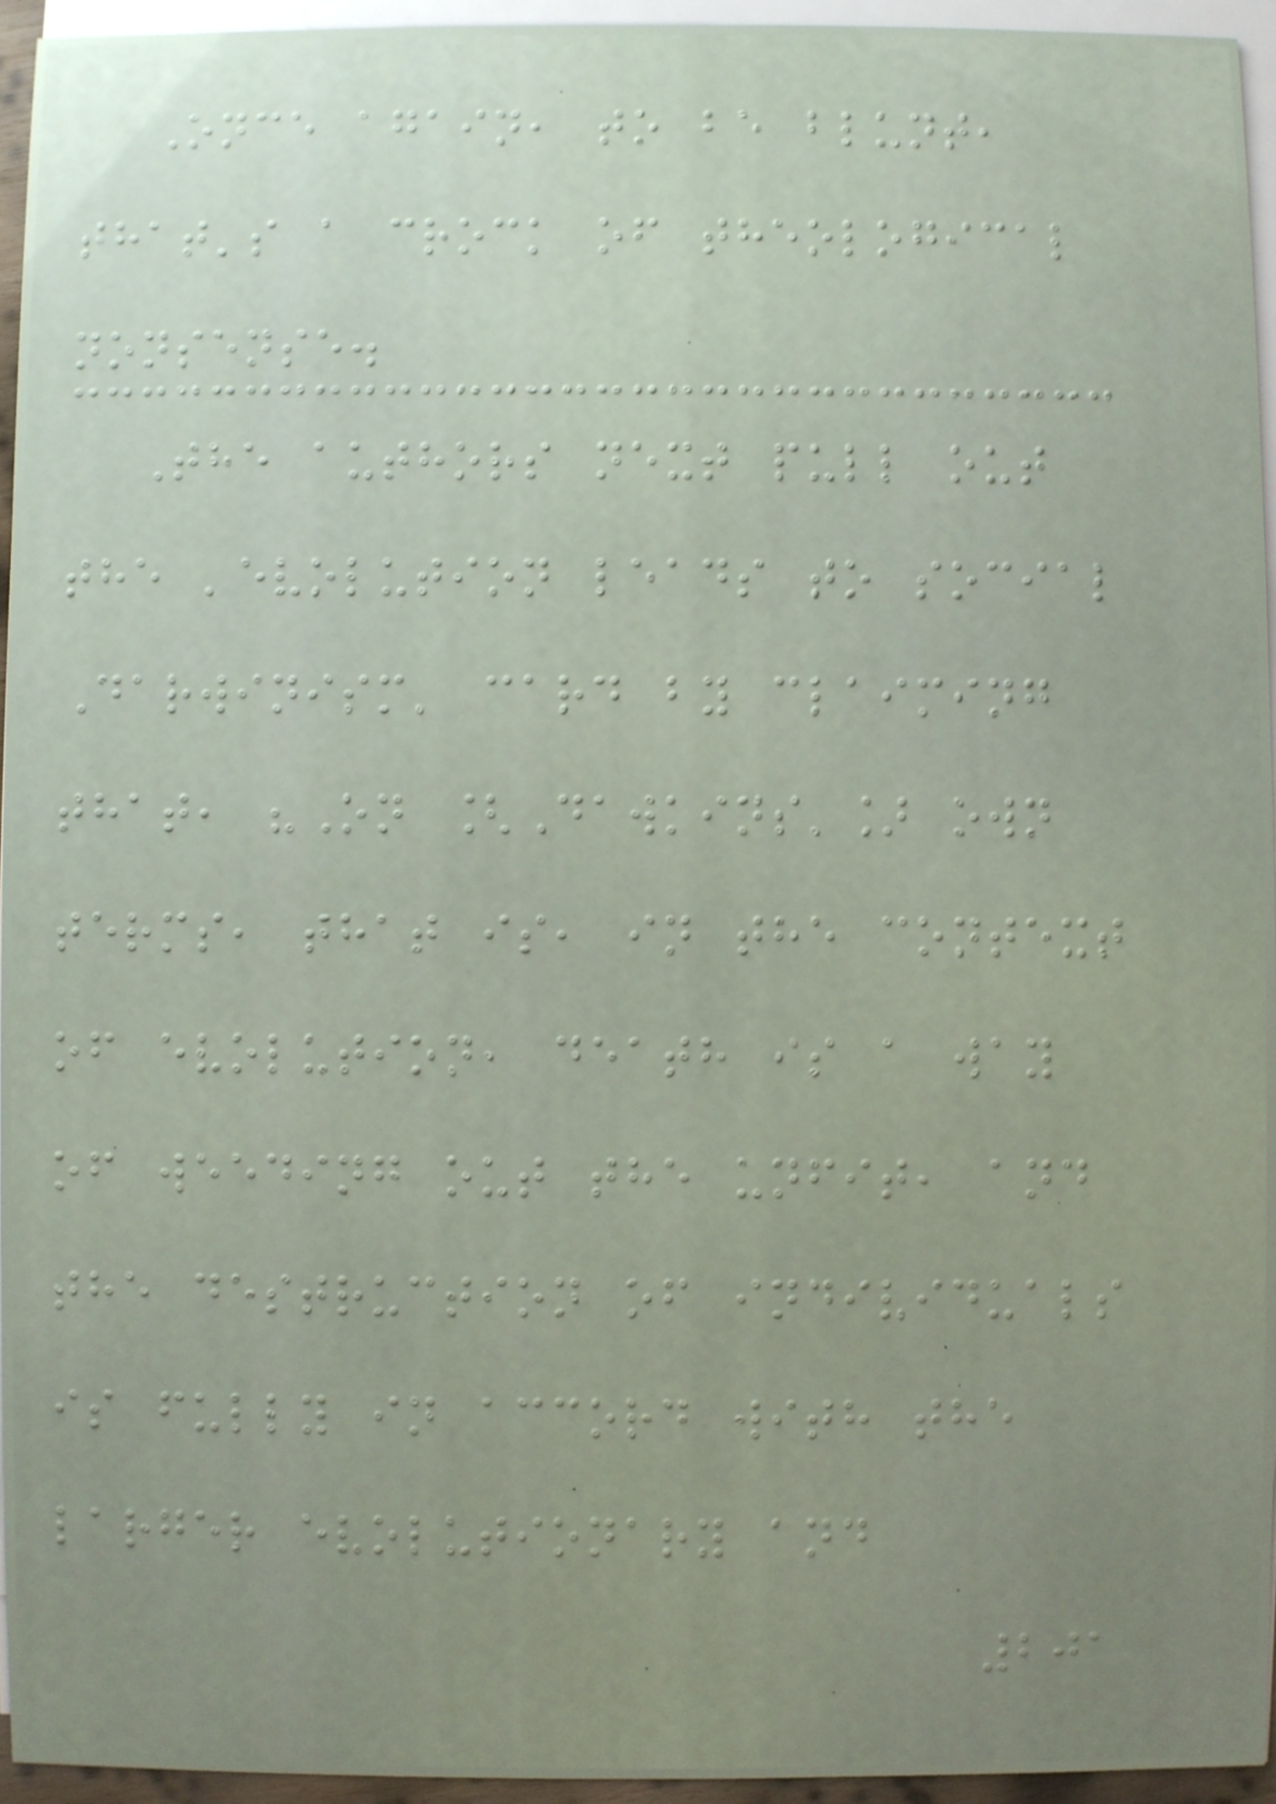Once again, to be blunt,
that's a crock of theological
nonsense.
The authors next pull out
the 'evolution leads to social
Darwinism' card by claiming
that, "On [Dawkins'] own
terms, that is, in the context
of evolution, death is a way
of weeding out the unfit, and
the destruction of individuals
is fully in accord with the
larger evolutionary and
201
